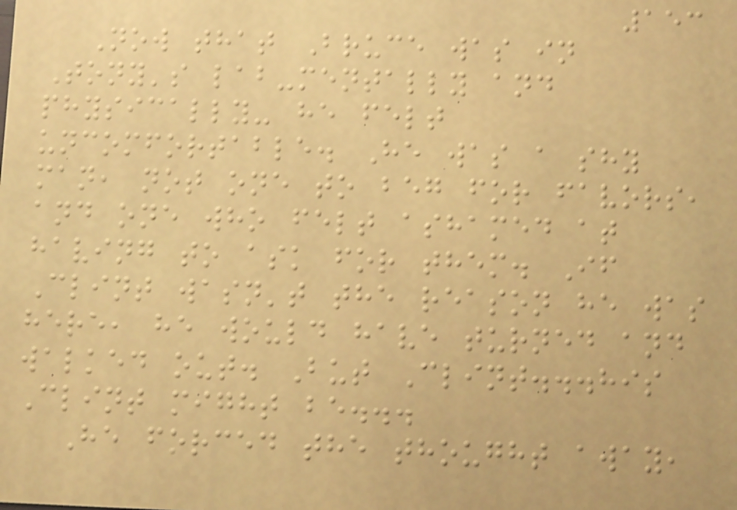153
Now that Bruce was in
Tony's lab-mentally and
physically- he felt
uncomfortable. He was a shy
man, not one to beg for favors,
and one who felt ashamed at
having to ask for them. If
Clint wasn't the reason he was
here, he would have turned and
walked out. But Clint...his
Clint might be...
He forced the thought away,
